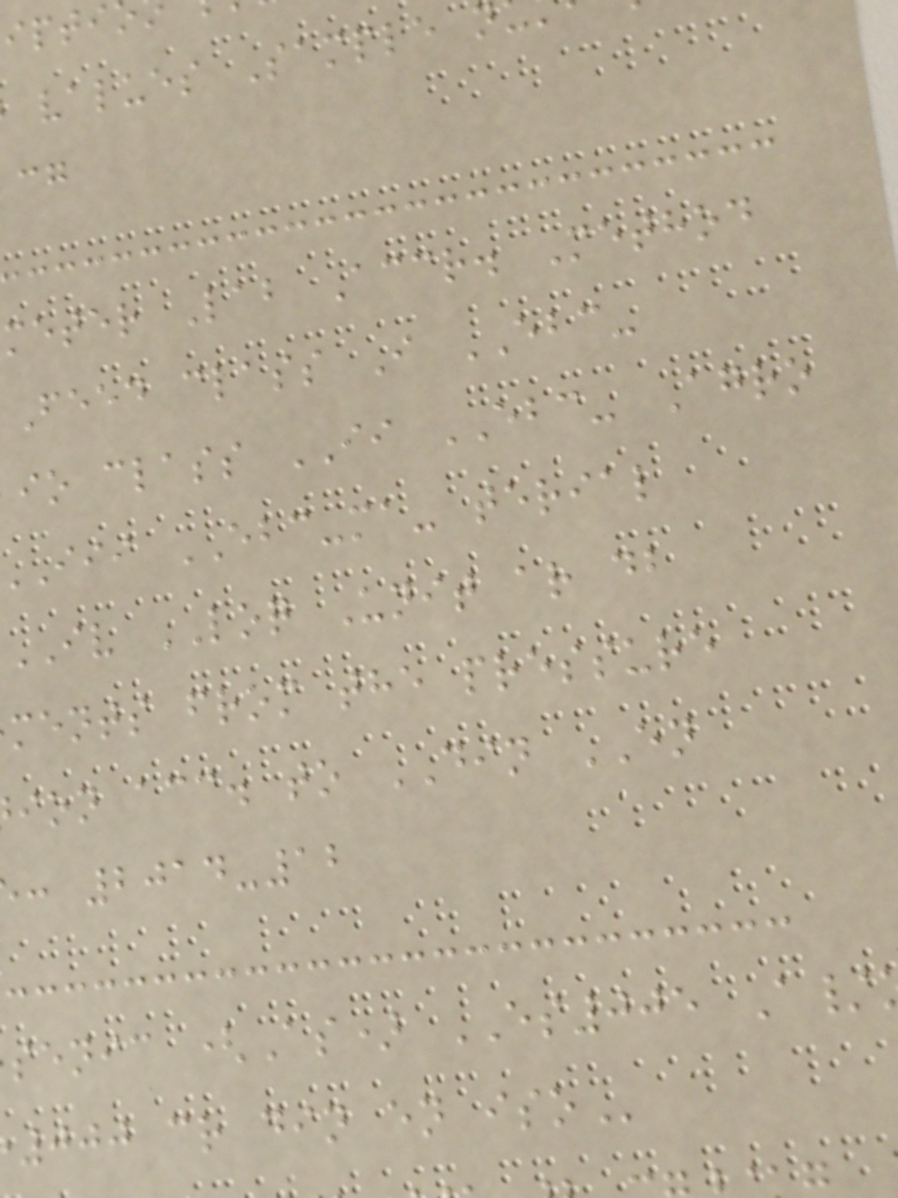values Sample n
meter Lab Accr. Method
Feed class I EBC-
io class II EBC- Agro
iii EBC-ma- terial
IV LOQ Unit ar db
ments from the pressure
ion acc. to DIN EN
: 2014-12
senic (As) ES005 A/
000 cr din en
